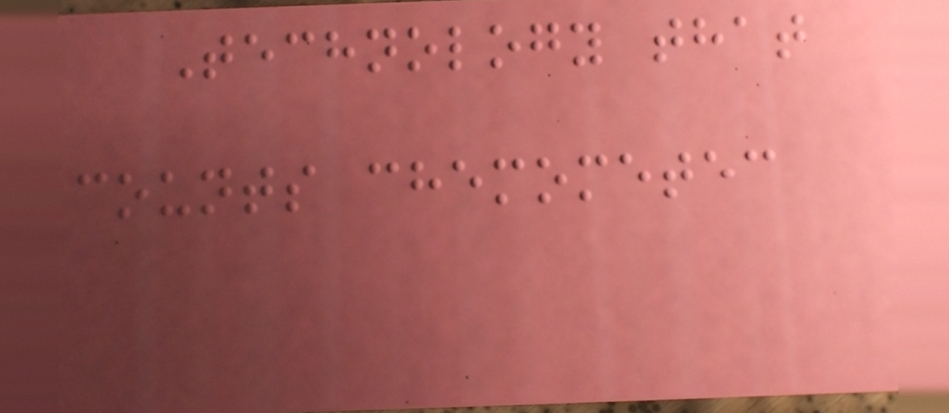Technology that
counts chemometec
